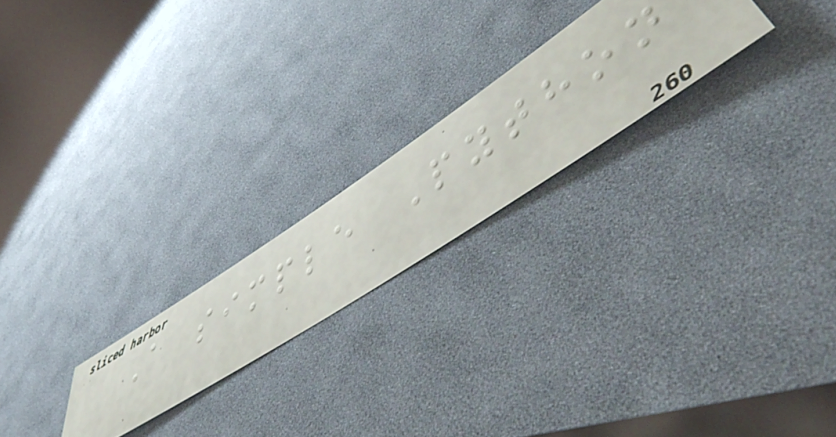A simple Python
